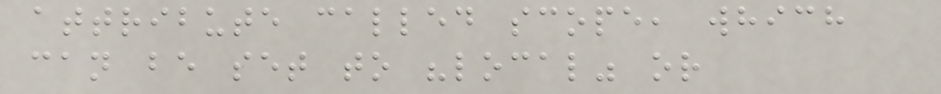attribute called scope, which
can be set to "local" or
